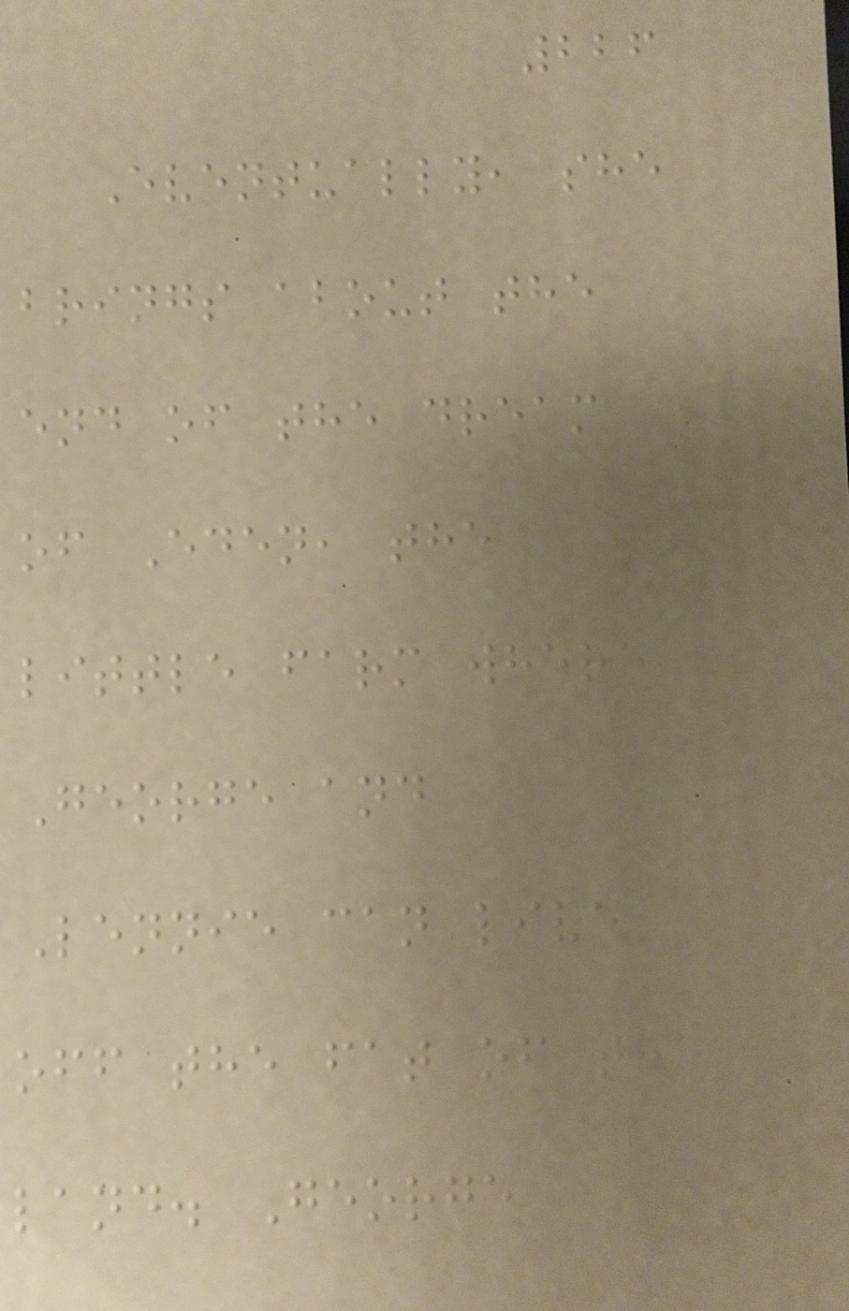226
Eventually, she
brings about the
end of the dream
of Eden, the
little farm where
George and
Lennie can live
off the fat of the
land. George
